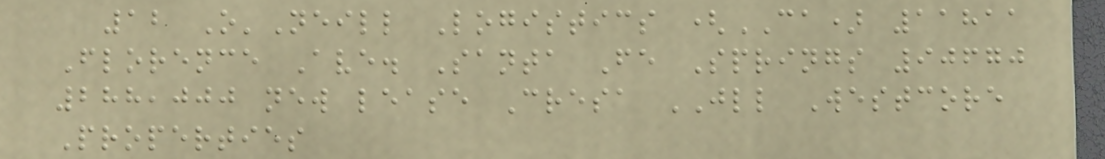12 O'Neill Logistics (CA) 11811
Florence Ave. Santa Fe Springs 90670
288,000 new lease Cresa JLL Westcore
Properties
